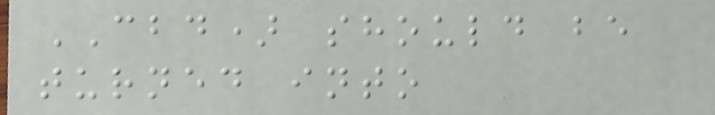CBD) should be
turned into
